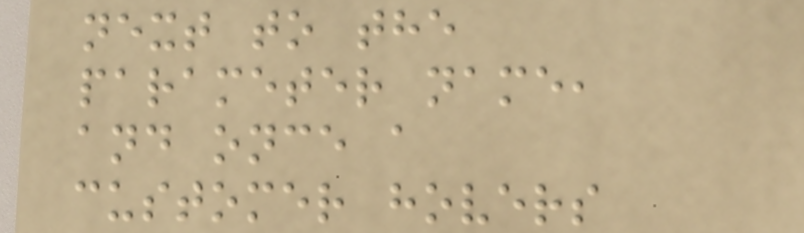next to the
parameter name,
and once a
customer hovers
